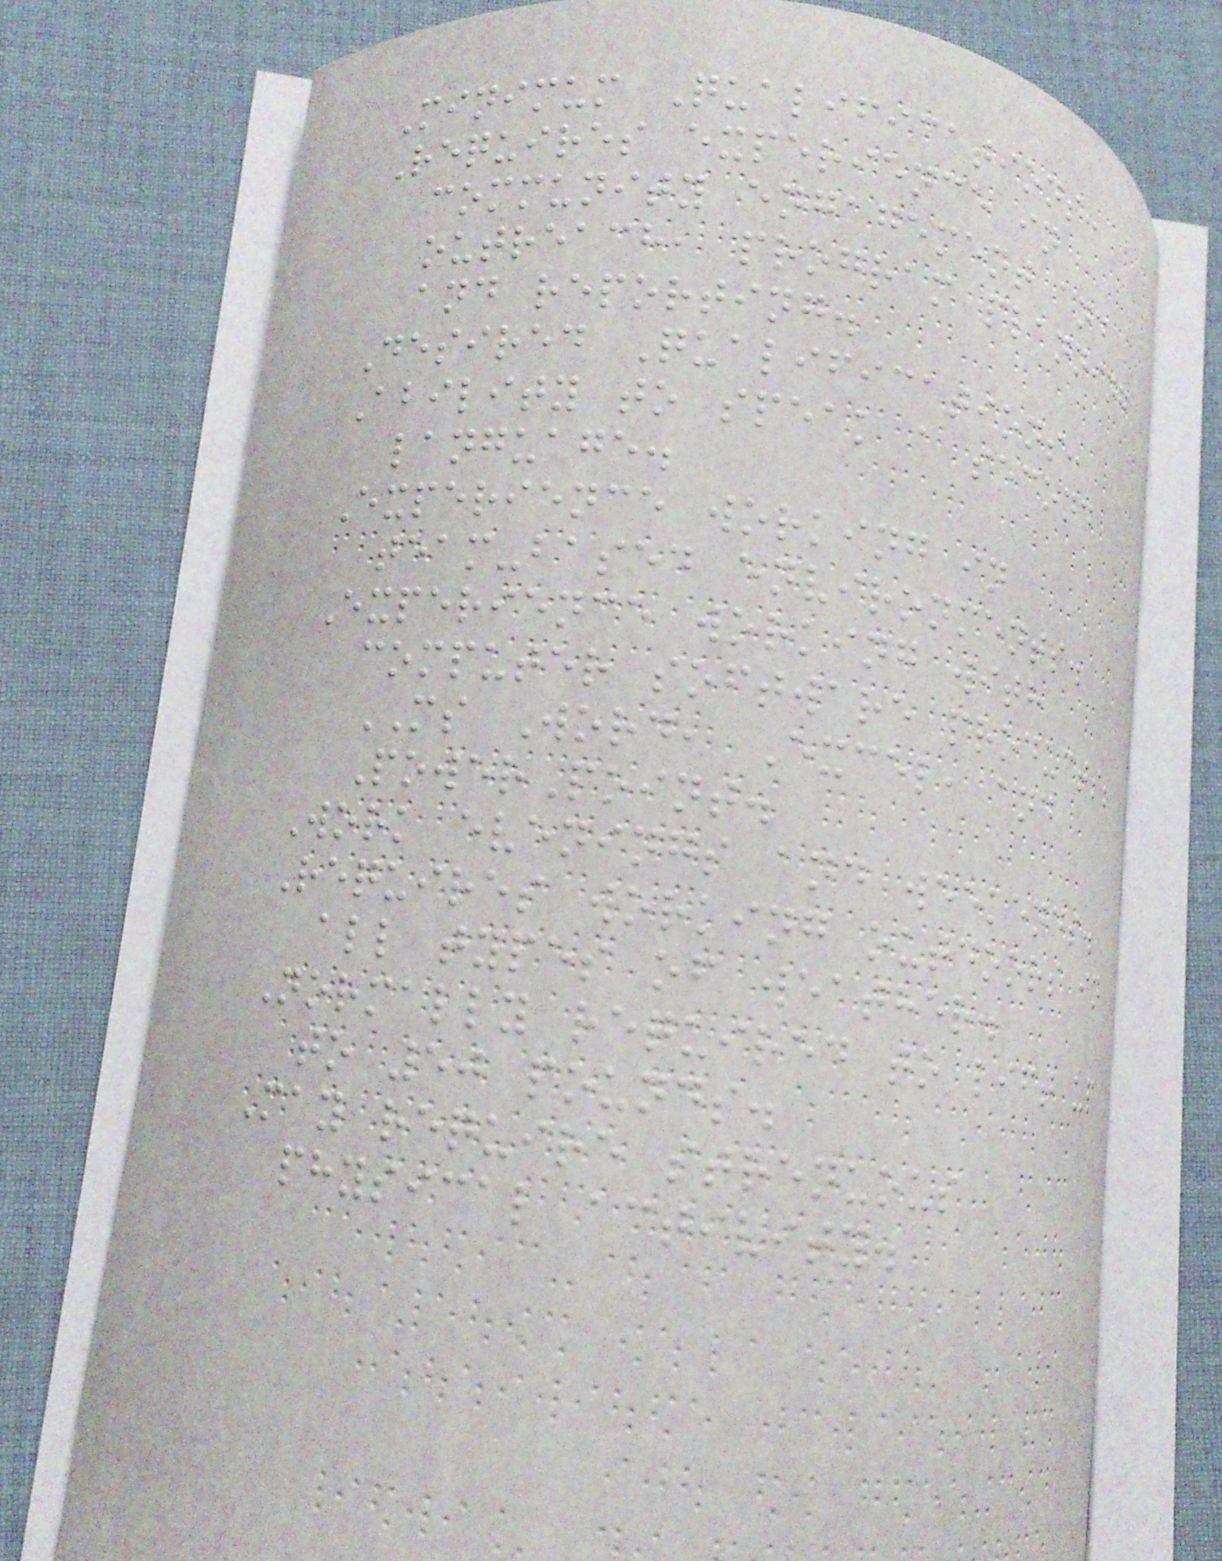Minimum Qualifications:
Requires experience in
community engagement and
outreach, program planning
and reporting.
Desired Qualifications:
Ability to speak a second
language.
Experience working in
team-based environments.
Experience working with
computer software products;
MS Word, Excel, and
PowerPoint.
Work evenings and weekends.
Requires working outdoors in
all types of weather.
Normally required to lift up
to 50 pounds.
May require strenuous
physical activity.
